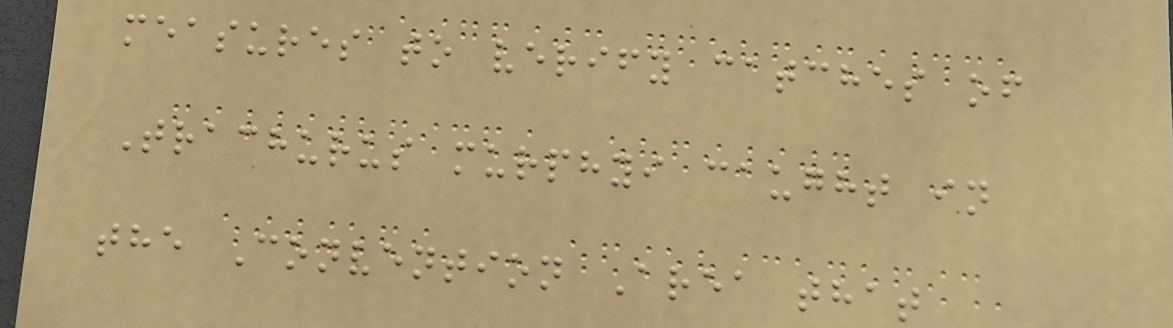measures to verify catches of
Trachurus murphyi caught in
the Convention Area that
